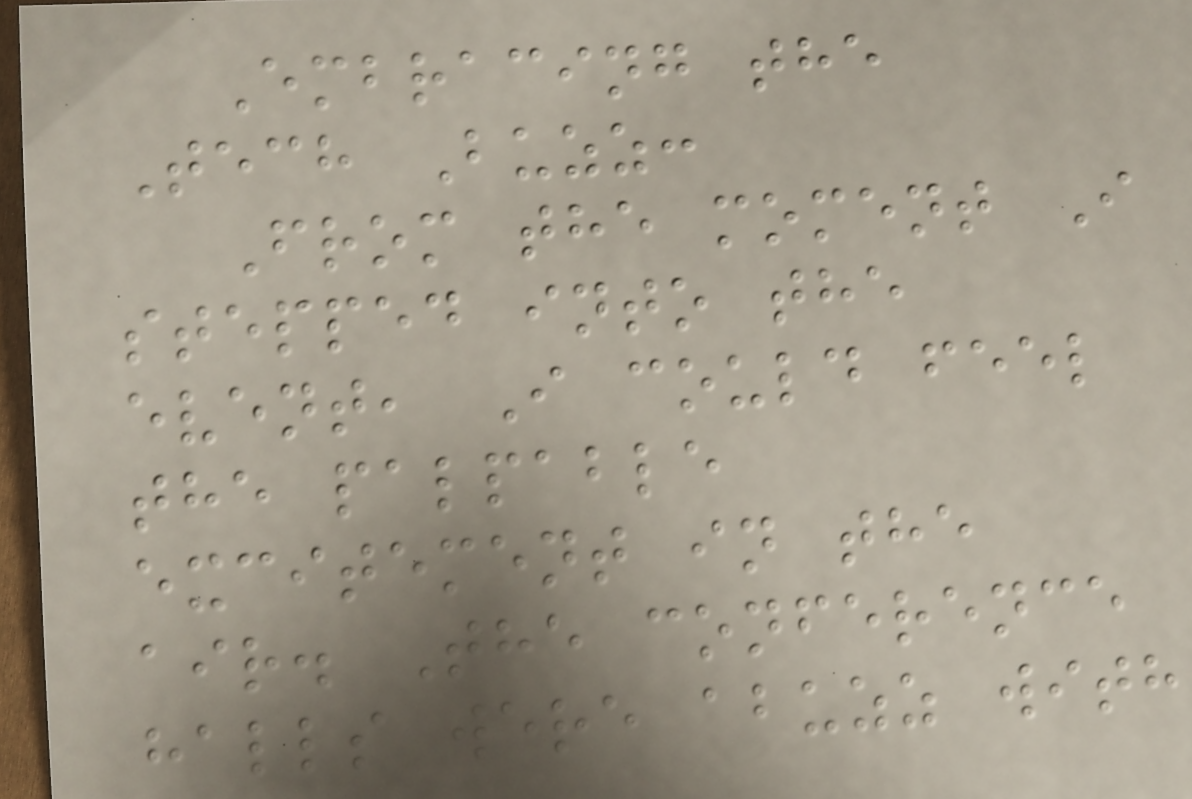Embracing the
Tech Buzz:
From the moment I
stepped into the
event, I could feel
the palpable
excitement in the
air. The conference
halls were abuzz with
